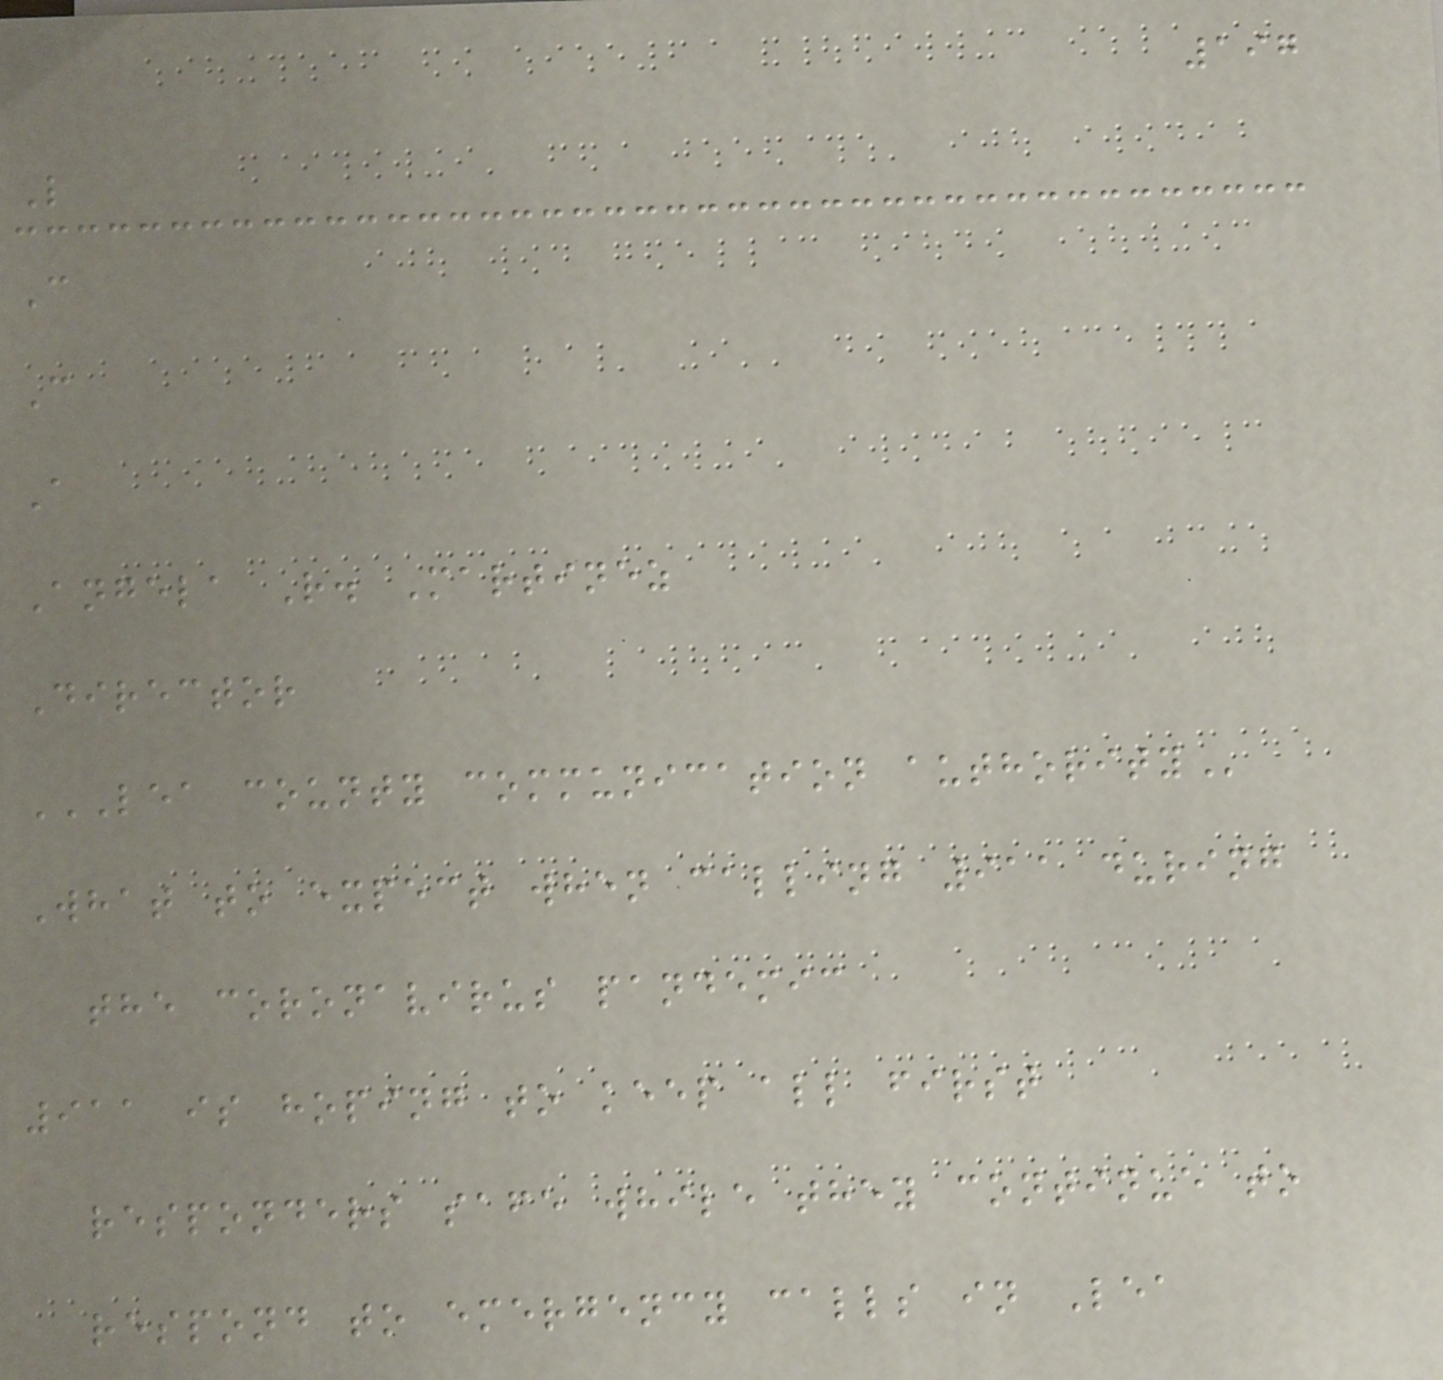197
L
C
C
A
Angela R. Martinez
Director
LEA COUNTY COMMUNICATION AUTHORITY
What to expect when calling 911 during
the coronavirus pandemic
911 is hoping to keep all first
responders safe while they continue to
respond to emergency calls in Lea
